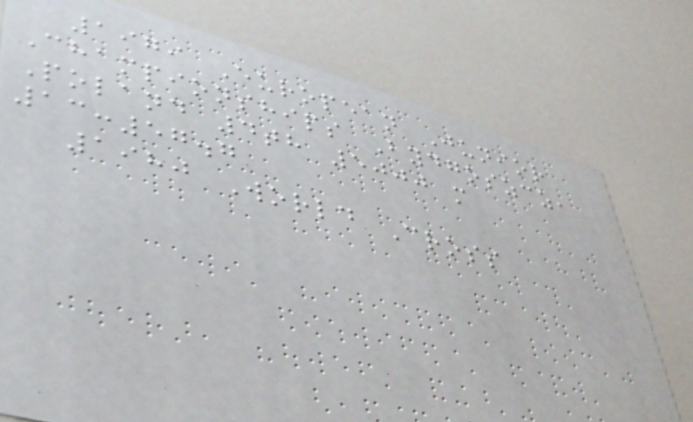1979 European Junior
Championships Bydgoszcz,
Poland 4th 5000 m
13:57.7
1980 World Cross
